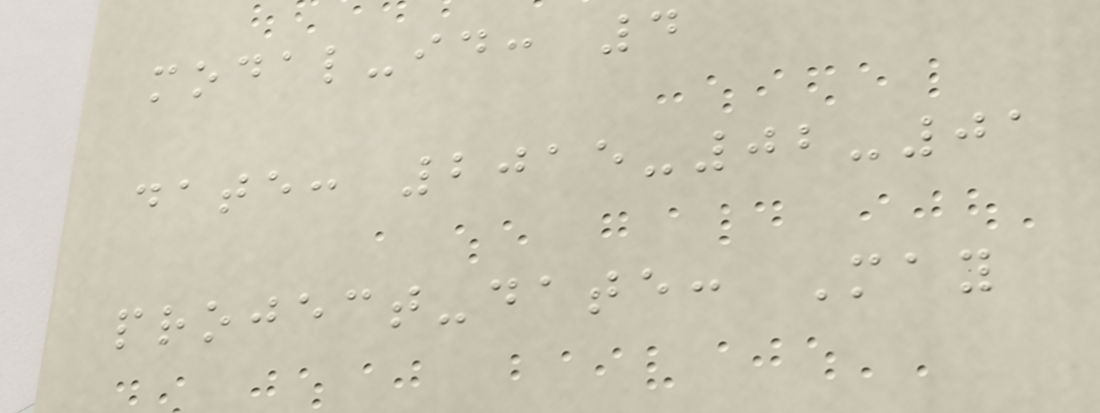modal-id: 4
date: 2015-02-01
project-date: May
